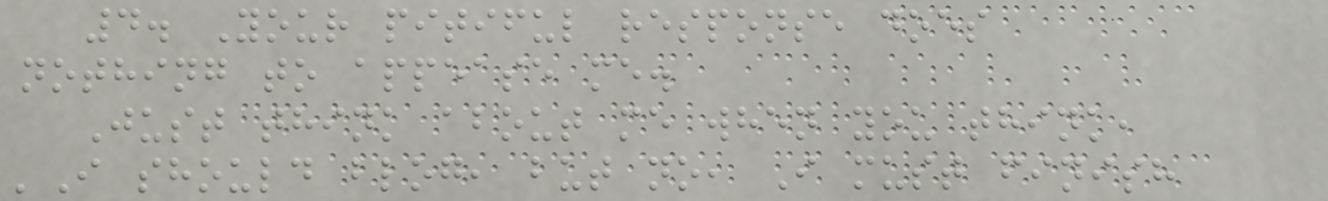4. Your pitiful response does
nothing to appease me.
Just think about me when you think,
'I should blog, but no, I must finish
